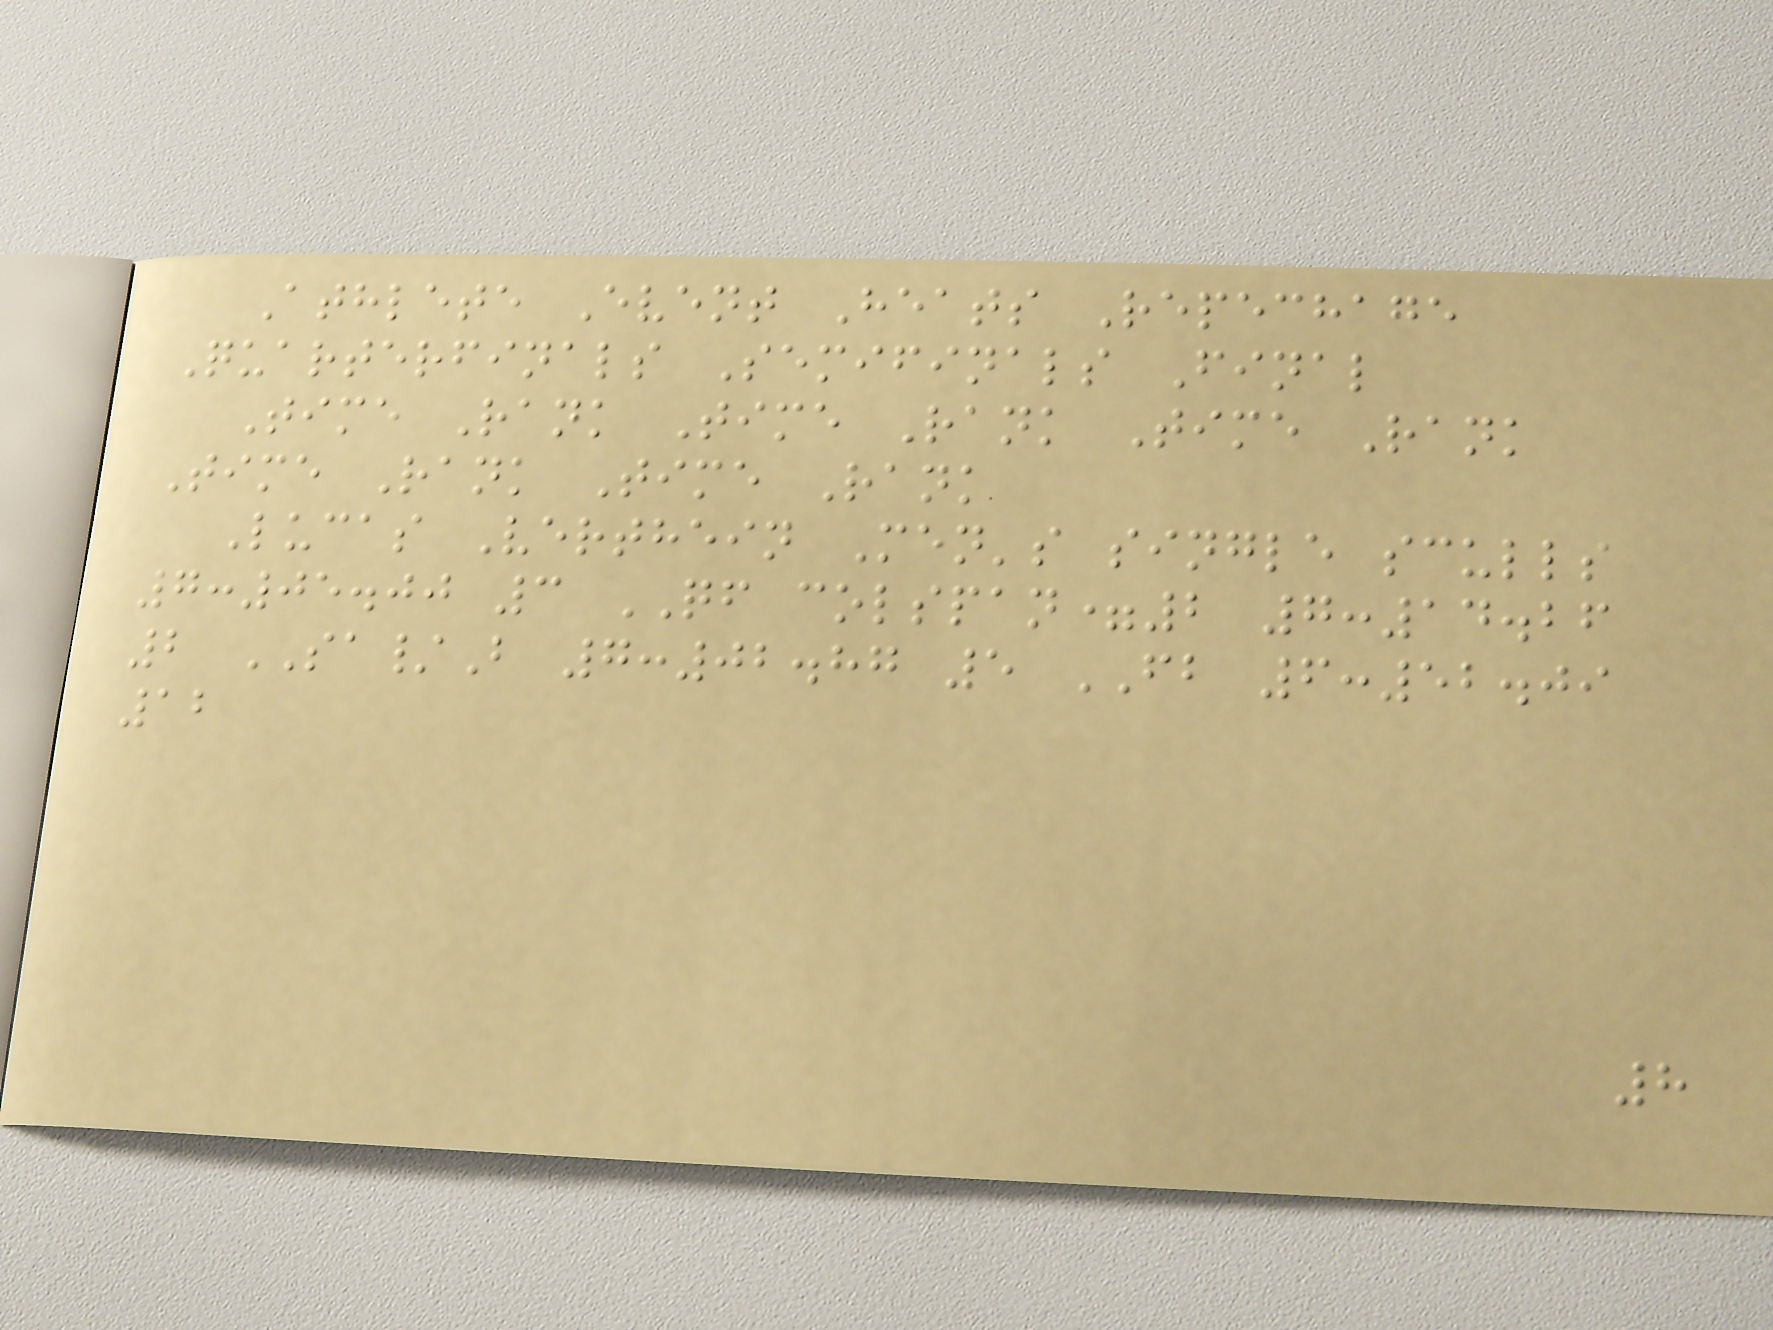Athlete Event Heats Repechage
Quarterfinals Semifinals Final
Time Rank Time Rank Time Rank
Time Rank Time Rank
Lucas Verthein Men's single sculls
7:05.00 3 QF colspan=2 7:14.26
2 SA/B 7:02.87 5 FB 6:52.09
12
8
